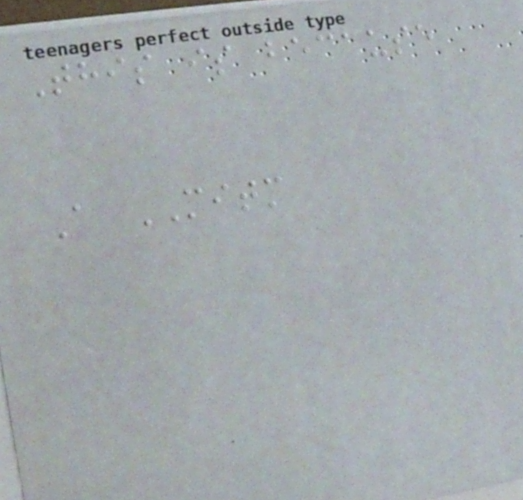This is because
A MITM
